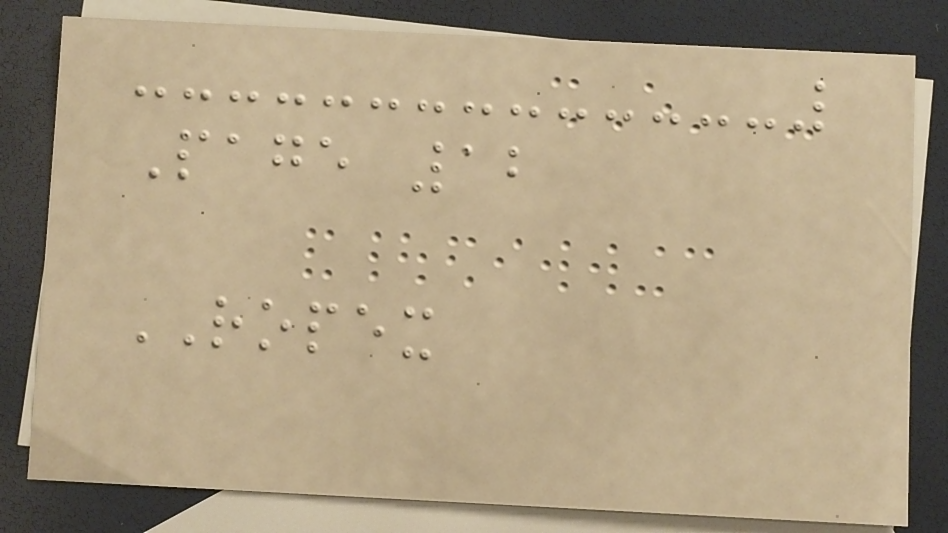Page 12
ROPEX
